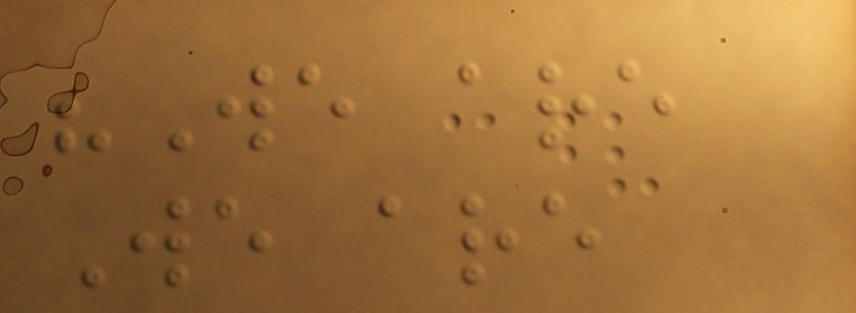"We are
We are
